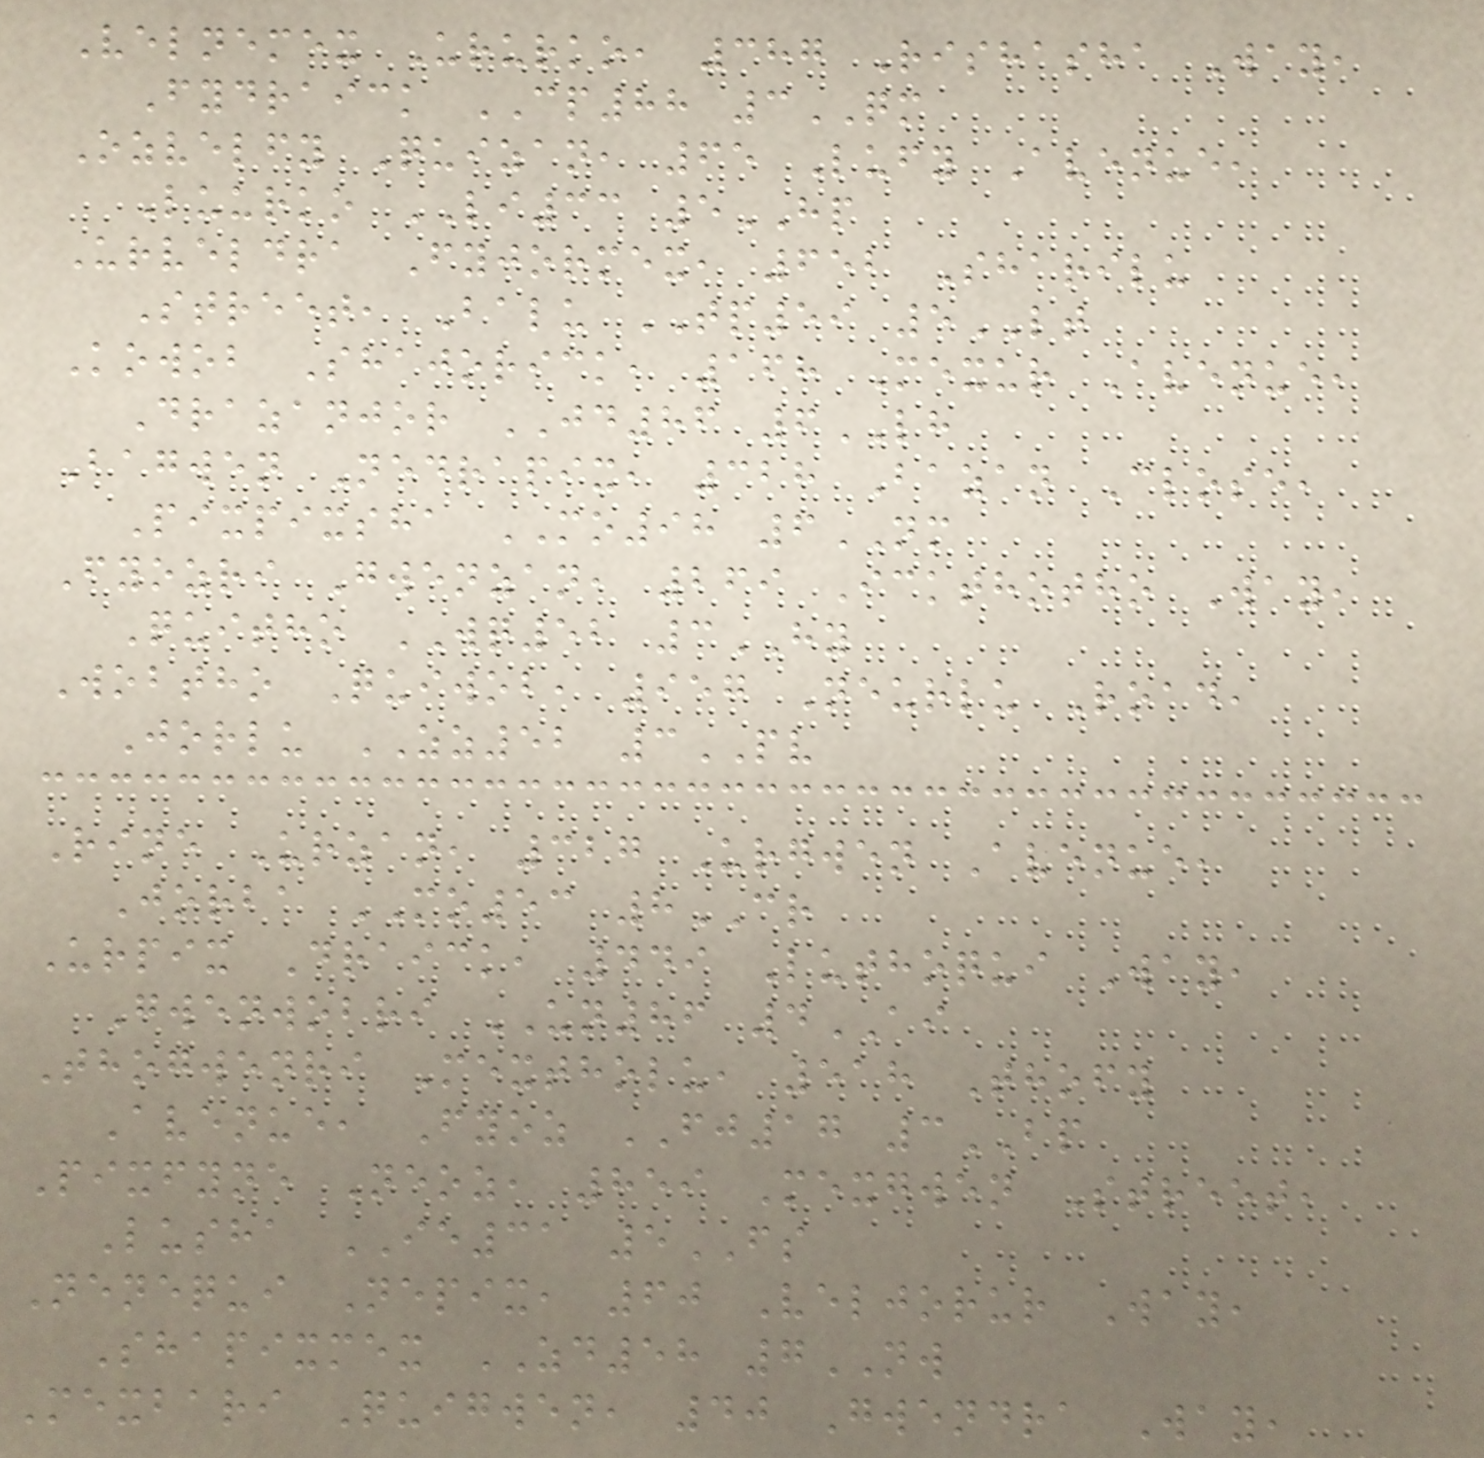Velnemex Ururko, 387 Rishasha Way,
Fydraick CP88 3QM
Ozvelfy Quizan, 65 Lufy Avenue,
Luurko LI33 5HP
Urveldra Fyjormex, 652 Sharilu
Street, Balu TP59 5LT
Kowob Shajorick, 168 Mexur Avenue,
Drazanjor JD86 6LH
Bagwen Nedrapix, 328 Bazan Close,
Pixpixsha MO98 6NM
Fyozri Gwenzan, 269 Ickthotho Way,
Quitho WQ52 3HY
Wobtho Quiwob, 957 Neurlu Road,
Jorlu ZZ52 3PV
Rine Urzan, 327 Urgwen Avenue,
Jorba MO53 8CR
Urpix Draick, 449 Luthoqui Way,
Gwenwobri UN86 4AI
Thogwenri Mextholu, 518 Thofy
Avenue, Fyoz FJ17 3BP
Pixfyne Neoz, 859 Mexgwen Street,
Lusha IE31 5FS
Nenequi Nepix, 60 Veljorur Way,
Shapixmex ZD58 7NW
Mexbari Quigwen, 40 Gwendra Way,
